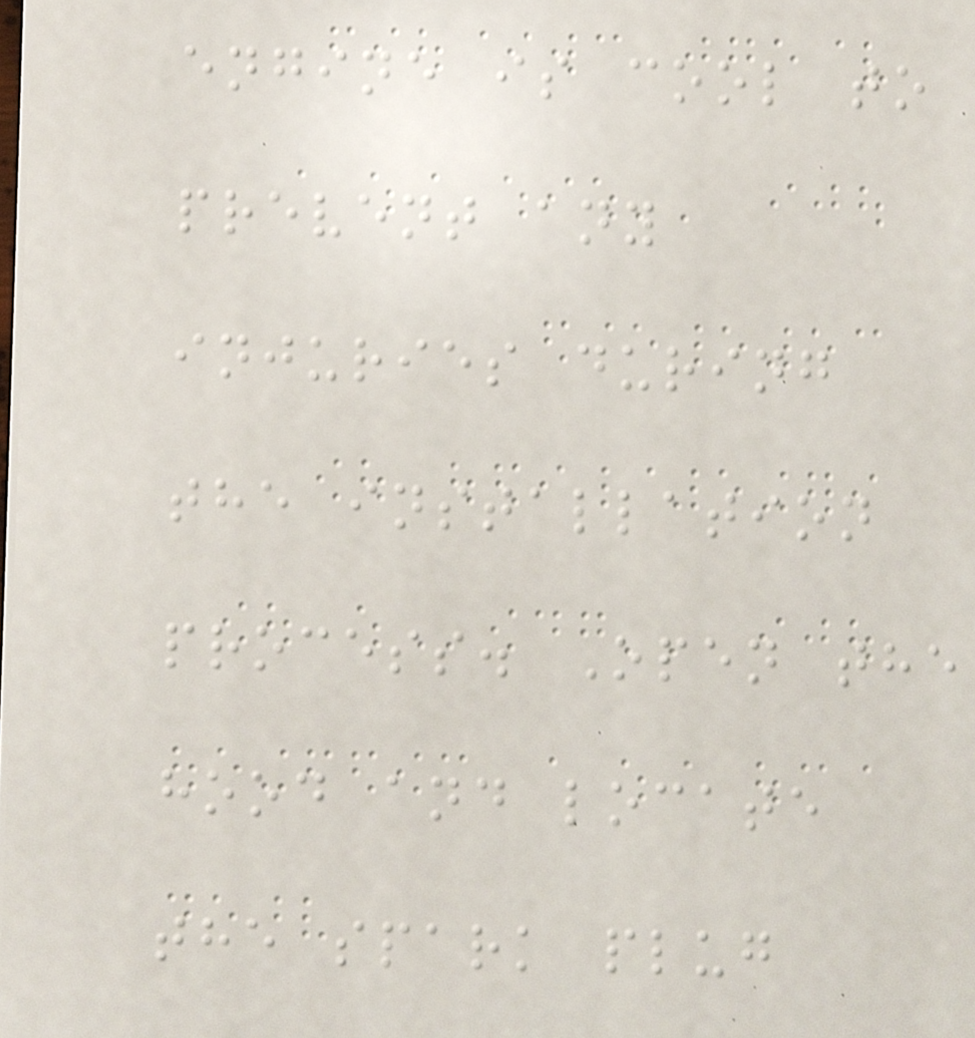engine is cool to
prevent any
injuries during
the installation
process. Open the
hood and locate
the spark plug
